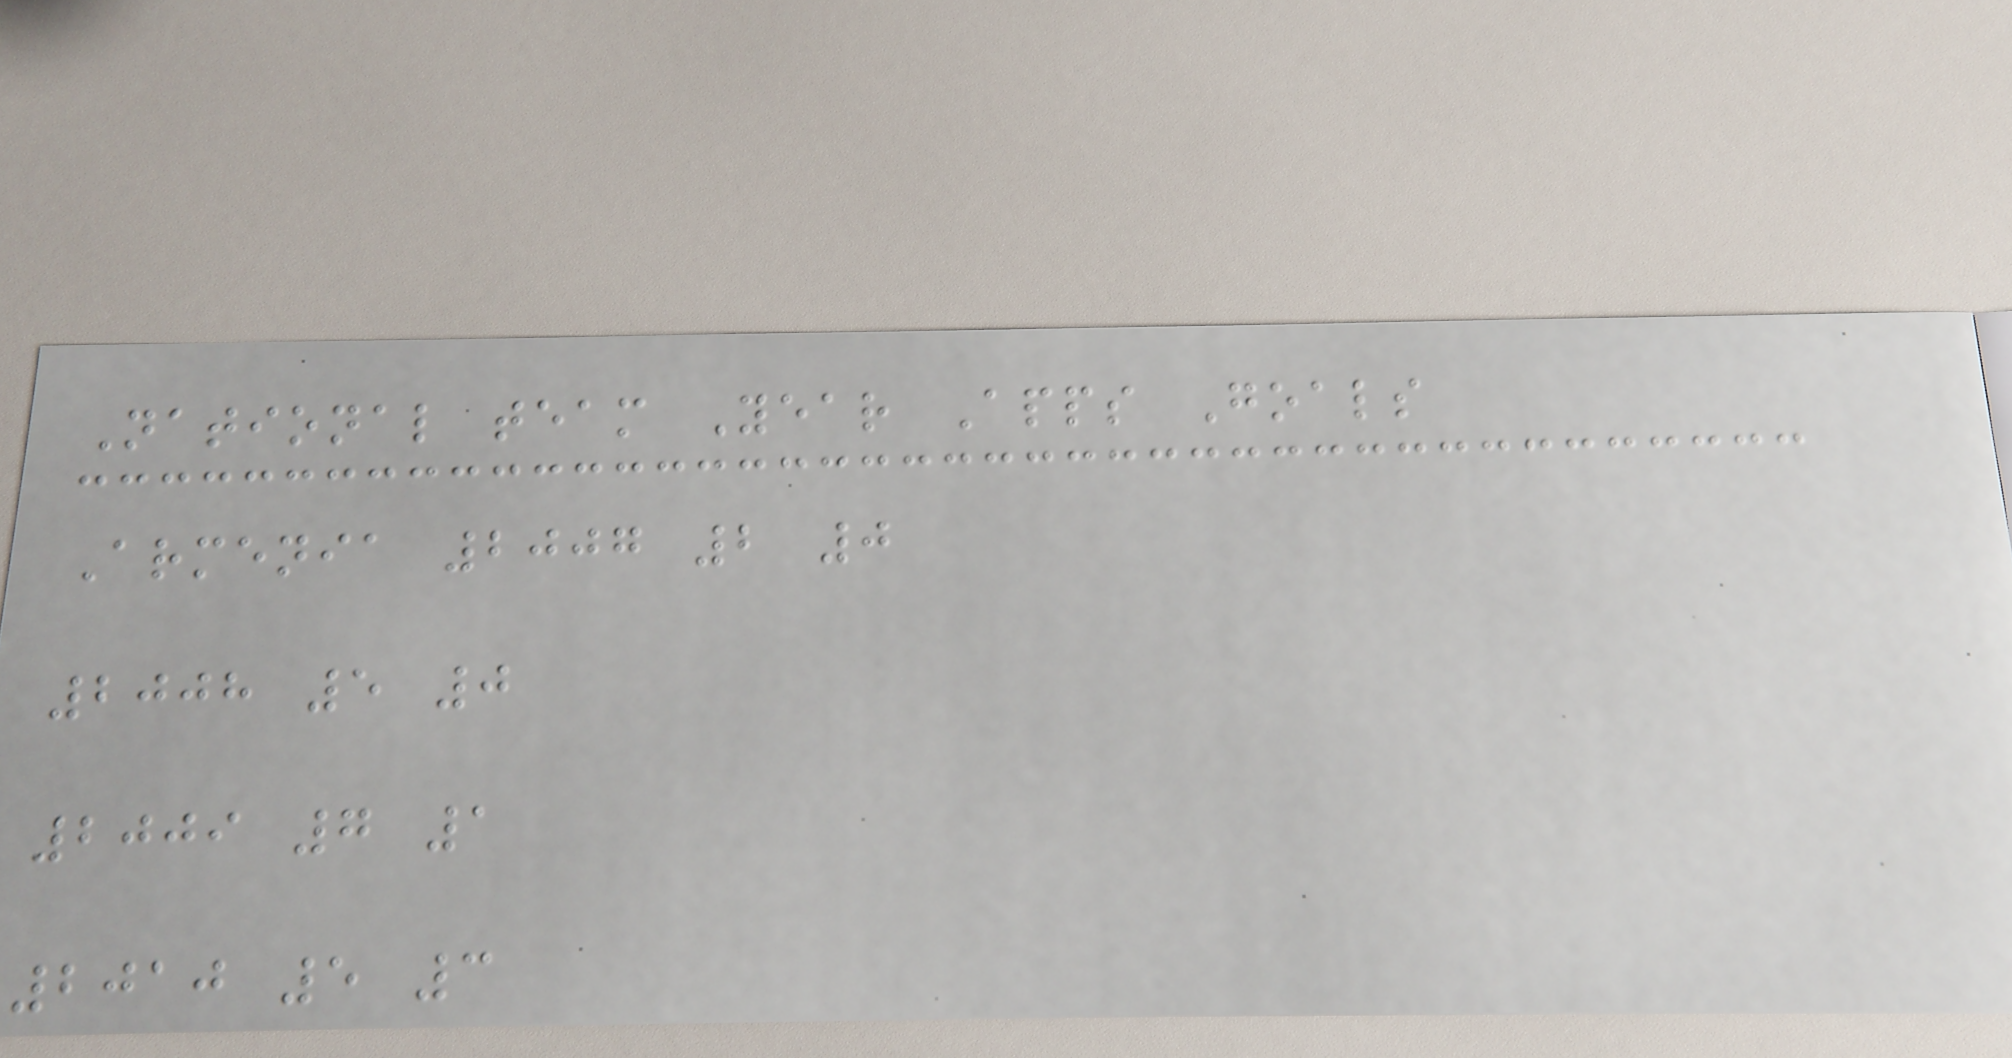National team Year Apps Goals
Armenia 2007 2 0
2008 5 0
2009 7 1
2010 5 3
